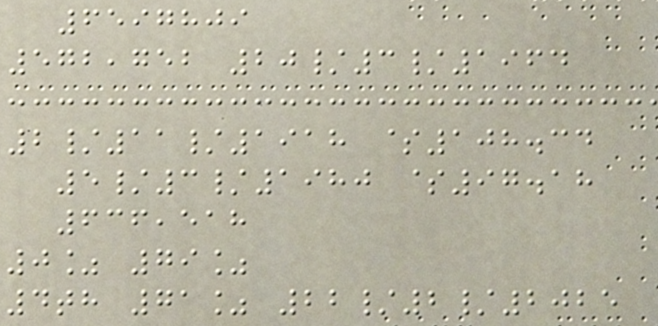6597809
572,752 20/3/1964
2/11/1918 $108.34
5/3/1980 $97.18
636,518
0% 79%
4th 71% 22/2/2025
